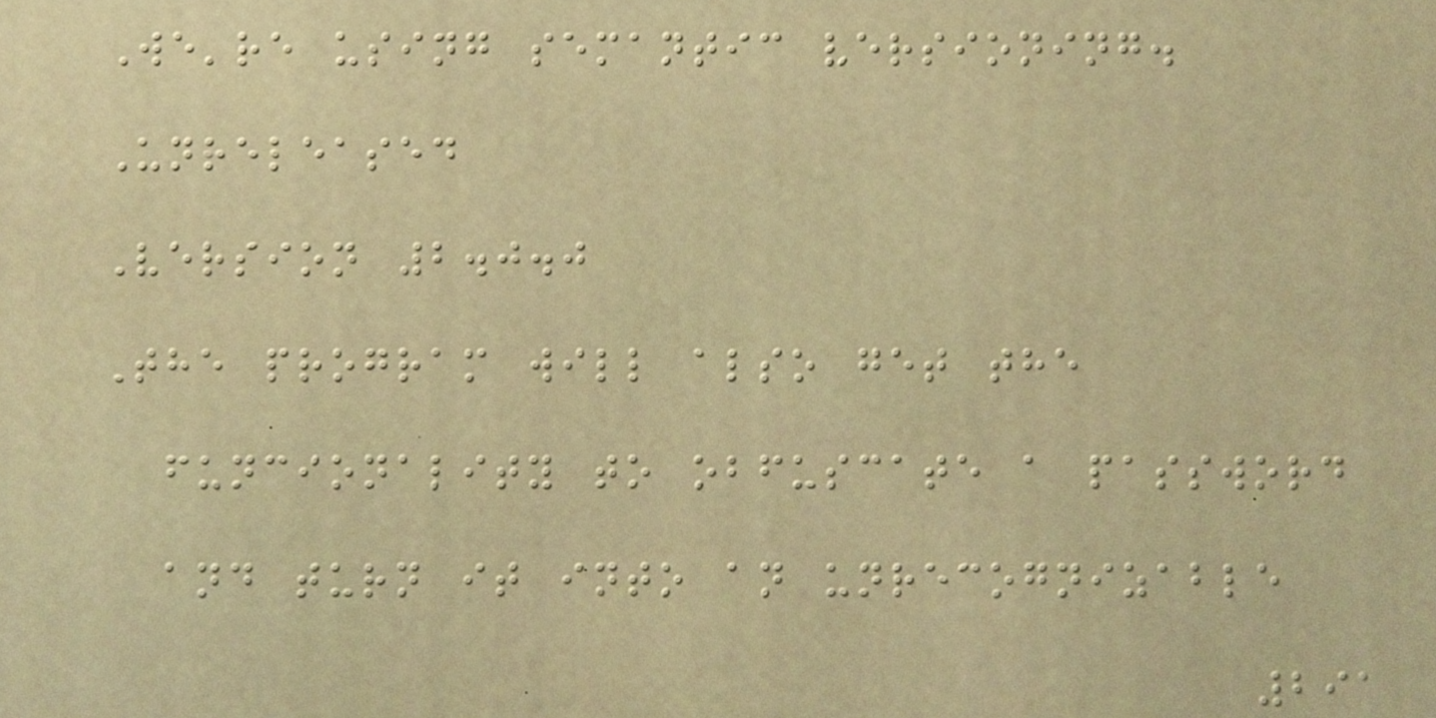We're using semantic versioning.
Unreleased
Version 2.0.0
The program will also get the
funcionality to obfuscate a password
and turn it into an unrecognizable
291
